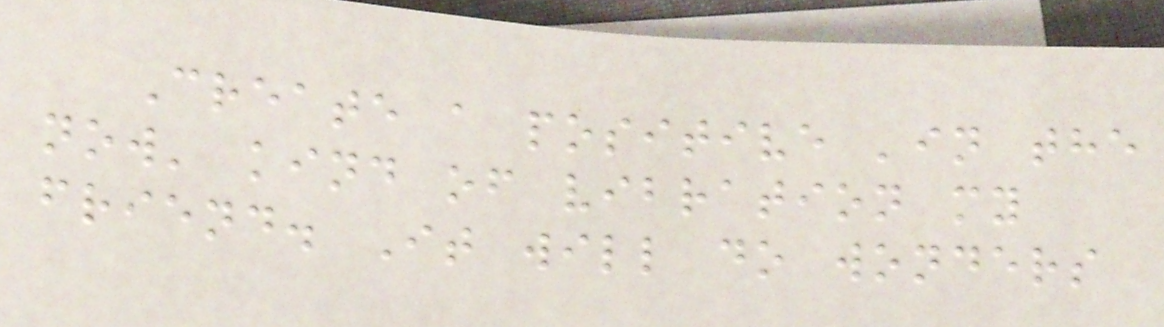Create a positive 'in the
now' kind of vibration my
friend. It will do wonders
